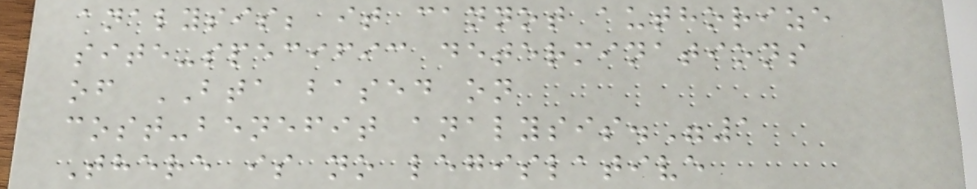analysis; it cannot authorize
site-specific determinations
of BTA based on
cost-benefit analysis."1
There is no legislative
